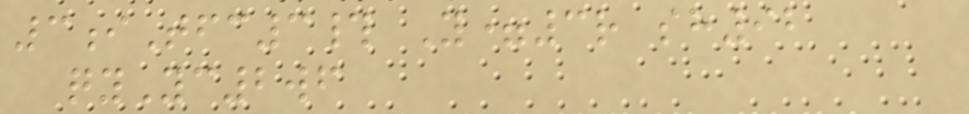3iTfc3# Y=3r sh92
qyYc2wf
